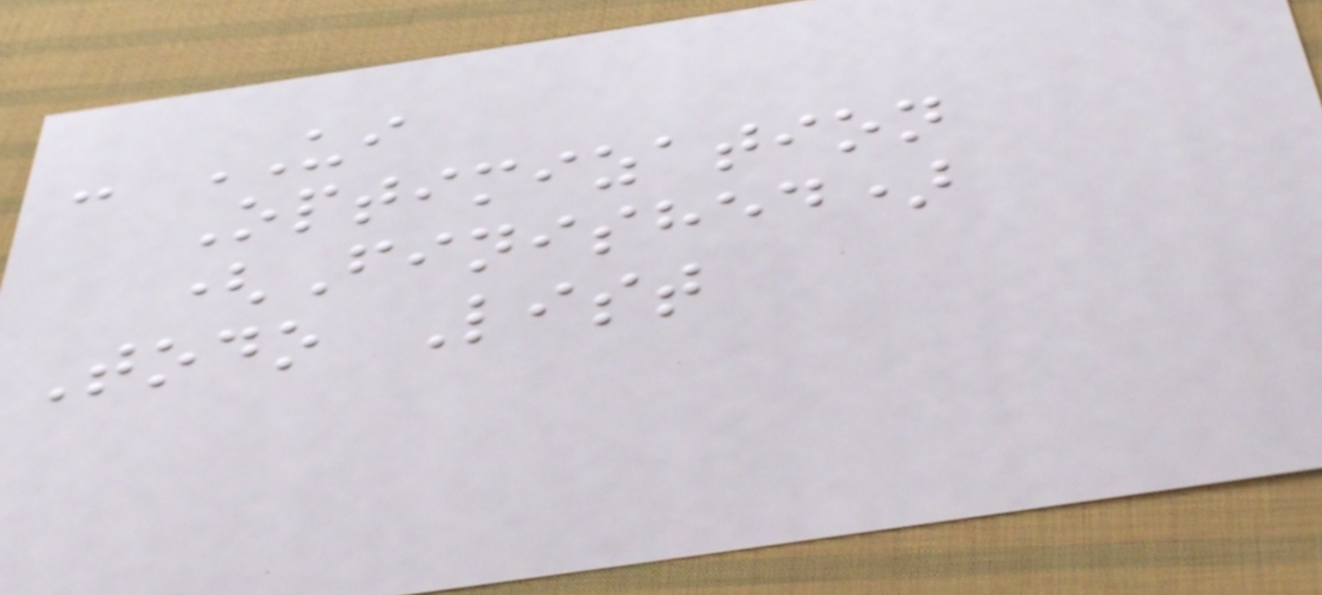- UI
Optimization
(Finished)
Todo List
